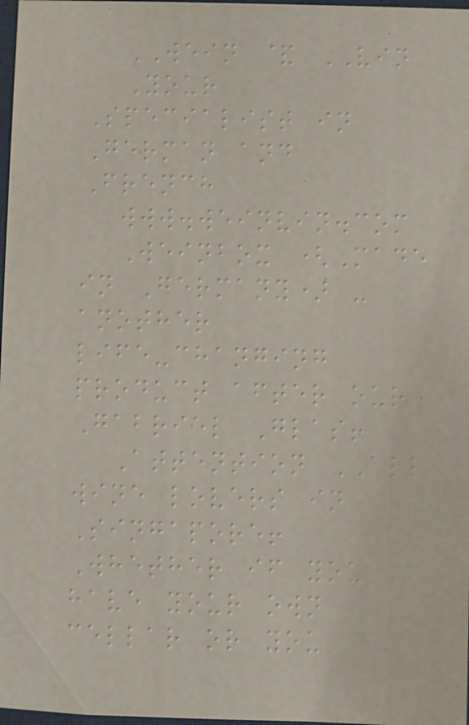WEIN & VIN
Your
Specialist in
German and
French
www.weinvin.com
Weinbox (Made
in Germany) -
another
life-changing
product after our
Gabriel Glas!
Attention ALL
wine lovers in
Singapore!
Whether if you
have your own
cellar or you
